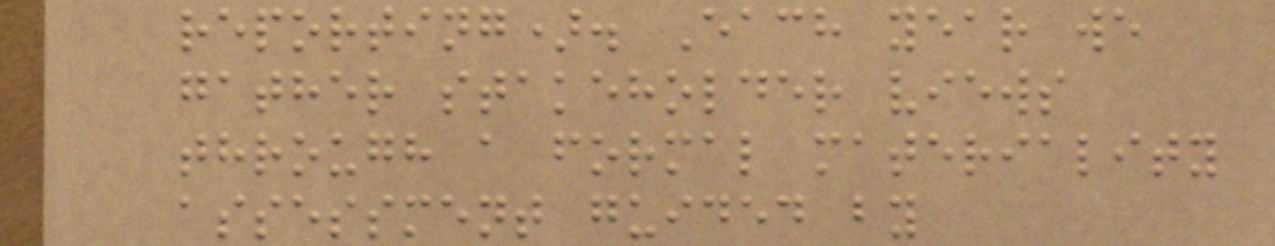reporting). Each year we
gather stakeholder views
through a formal materiality
assessment guided by
